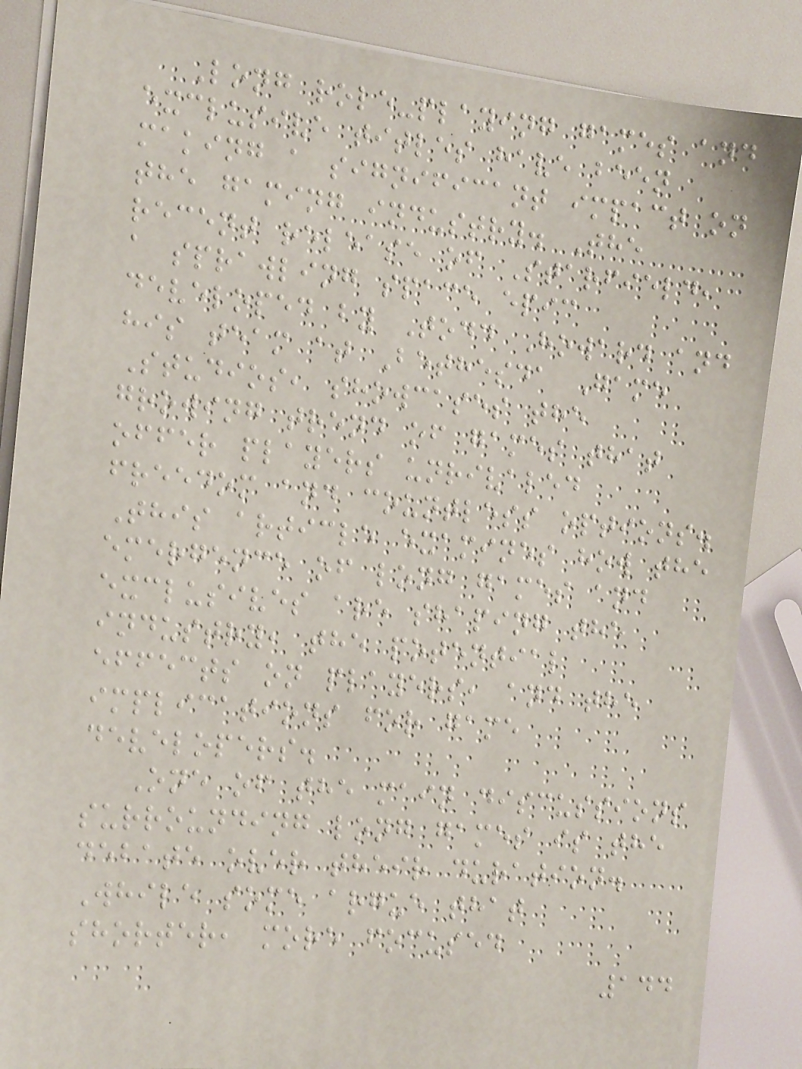Long role-playing games and
exclusive titles have been
making a significant impact on
the gaming industry. The
recent release of Starfield,
a sprawling space epic
developed by Todd Howard and
his team at Bethesda Game
Studios, showcases the
growing trend of games that
offer players unrivaled
freedom and countless options.
This article examines how the
emergence of long games and
exclusives are shaping the
industry, the potential
effects on players, and the
implications for game
developers.
One of the main discussions
surrounding long games is the
debate over their duration.
While some argue that
shorter, more focused
144
